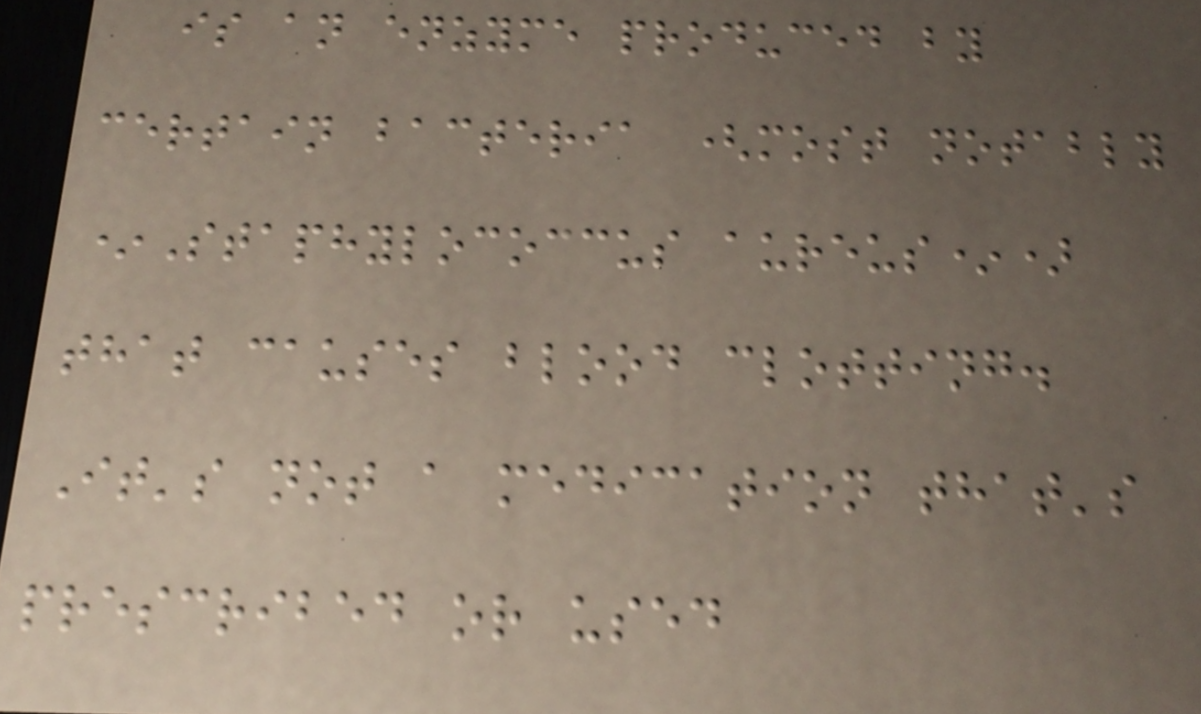is an enzyme produced by
certain bacteria (most notably
*Staphylococcus aureus*)
that causes blood clotting.
It's not a medication that's
prescribed or used
